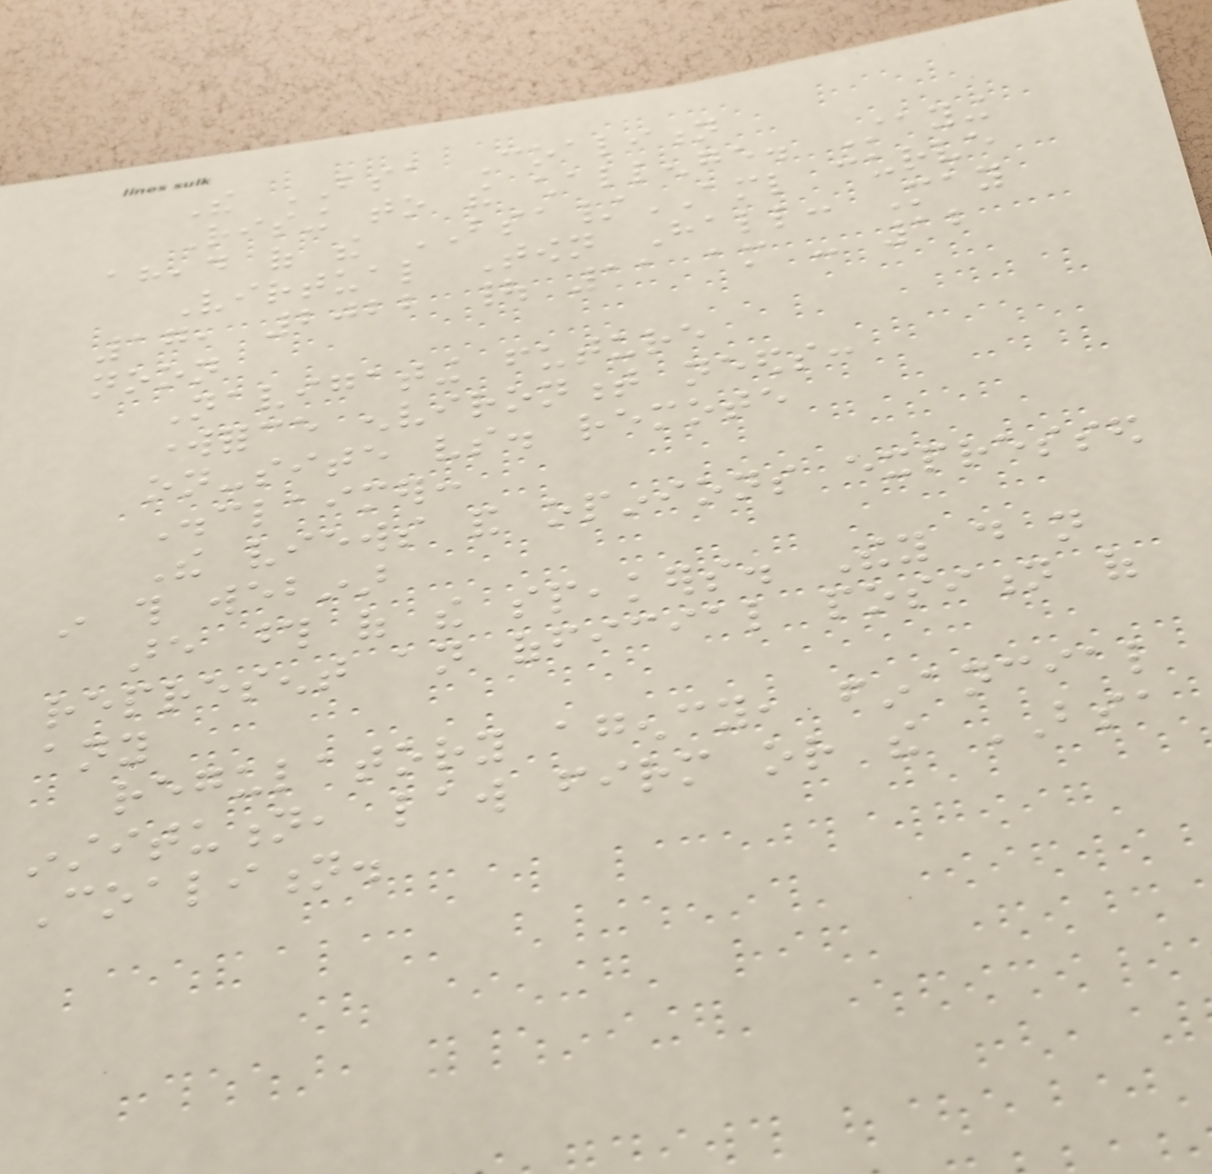The BSA Coalition
Rising to the challenge. Staying
ahead of the BSA/AML curve
Virtual Town Hall: May
17, 2022 | 11 am - 12
noon
Navigating future
workforce environment needs:
on-site vs. remote
Disclaimer:
The views and opinions expressed
in this webinar
are those of the speakers. They do not
represent an official position of
any
regulatory agency, financial
institution, law firm or the BSA
Coalition.
